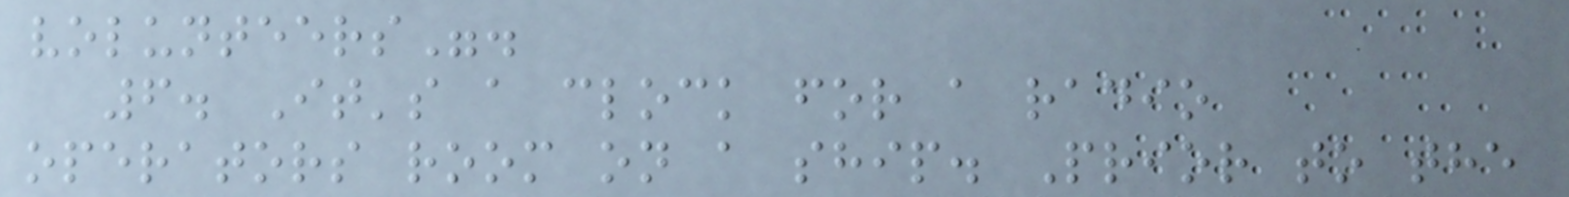volunteers".
6. It's a clock for a radio
operators room on a ship. Prior to the
